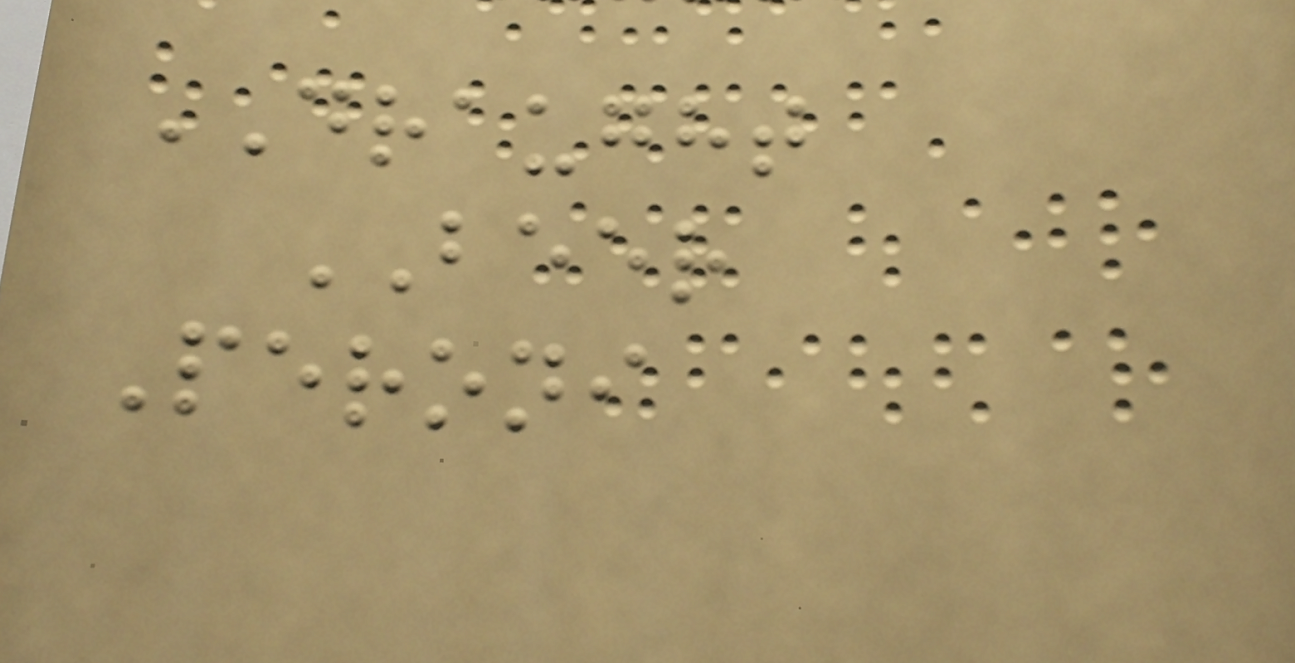DRAUGHT
BEER
Peroni
